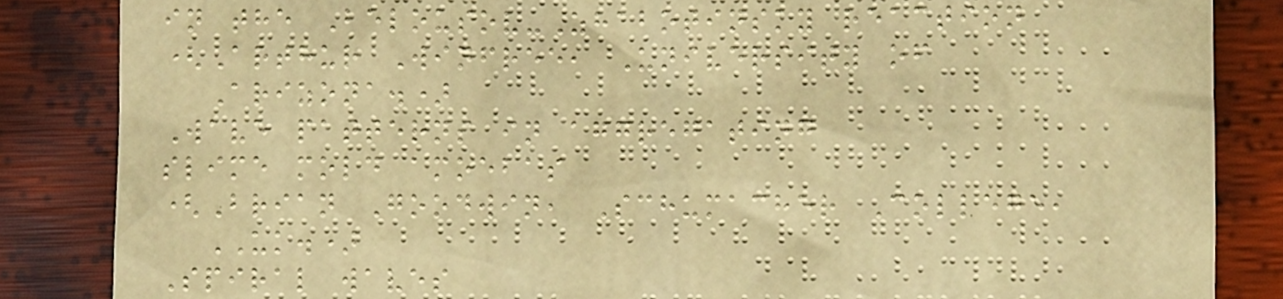in the Belousov-Zhabotinsky reaction
(Arthur Winfree, University of
Arizona.)
Wave patterns in aggregating
slime mold amoebas
(Brian Goodwin, Schumacher College,
UK.)
Spiral waves
